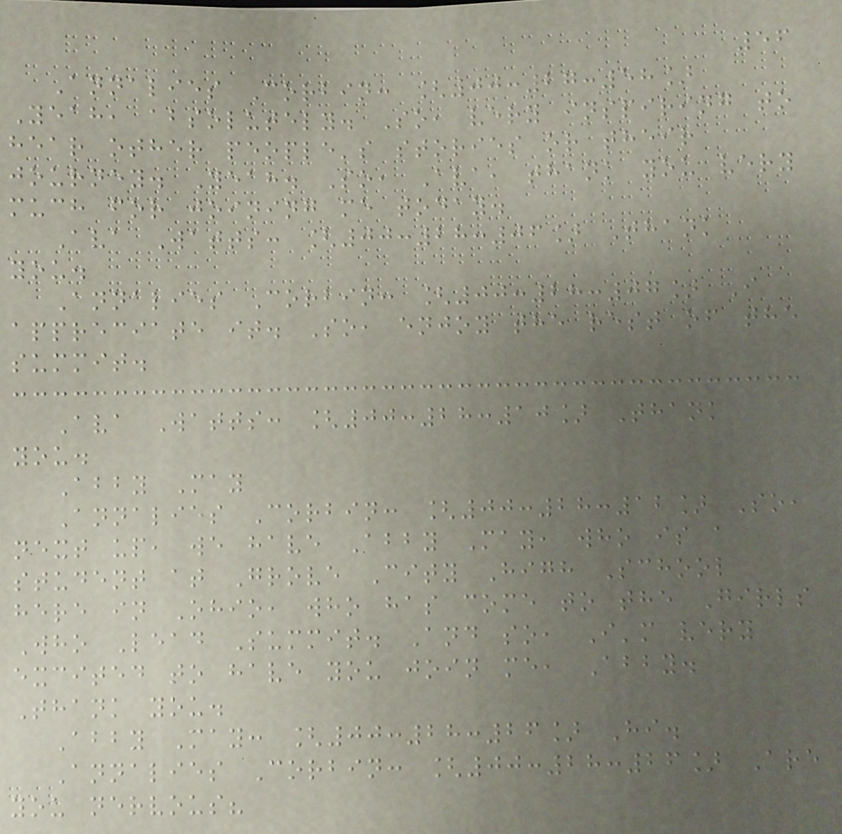56
Annalies Corbin: [00:27:58]
Yeah, absolutely. So, very inspiring to
hear other people's stories or their
journey. Yeah. So, Ava, thank you very
much for joining me today.
Ava Watts: [00:28:06] Thank
you.
Annalies Corbin: [00:28:07] I
appreciate it. So, enjoy the rest of the
summit.
Ava Watts: [00:28:10] Thank
you.
Abby May
Annalies Corbin: [00:28:12] So,
next up, we have Abby May, who is a
student at Grove City High School
here in Ohio, who has come to the Girls
Who Lead Summit. And so, I'm very
excited to have you join me, Abby.
Thank you.
Abby May: [00:28:26] Hi.
Annalies Corbin: [00:28:26] Are
you nervous?
